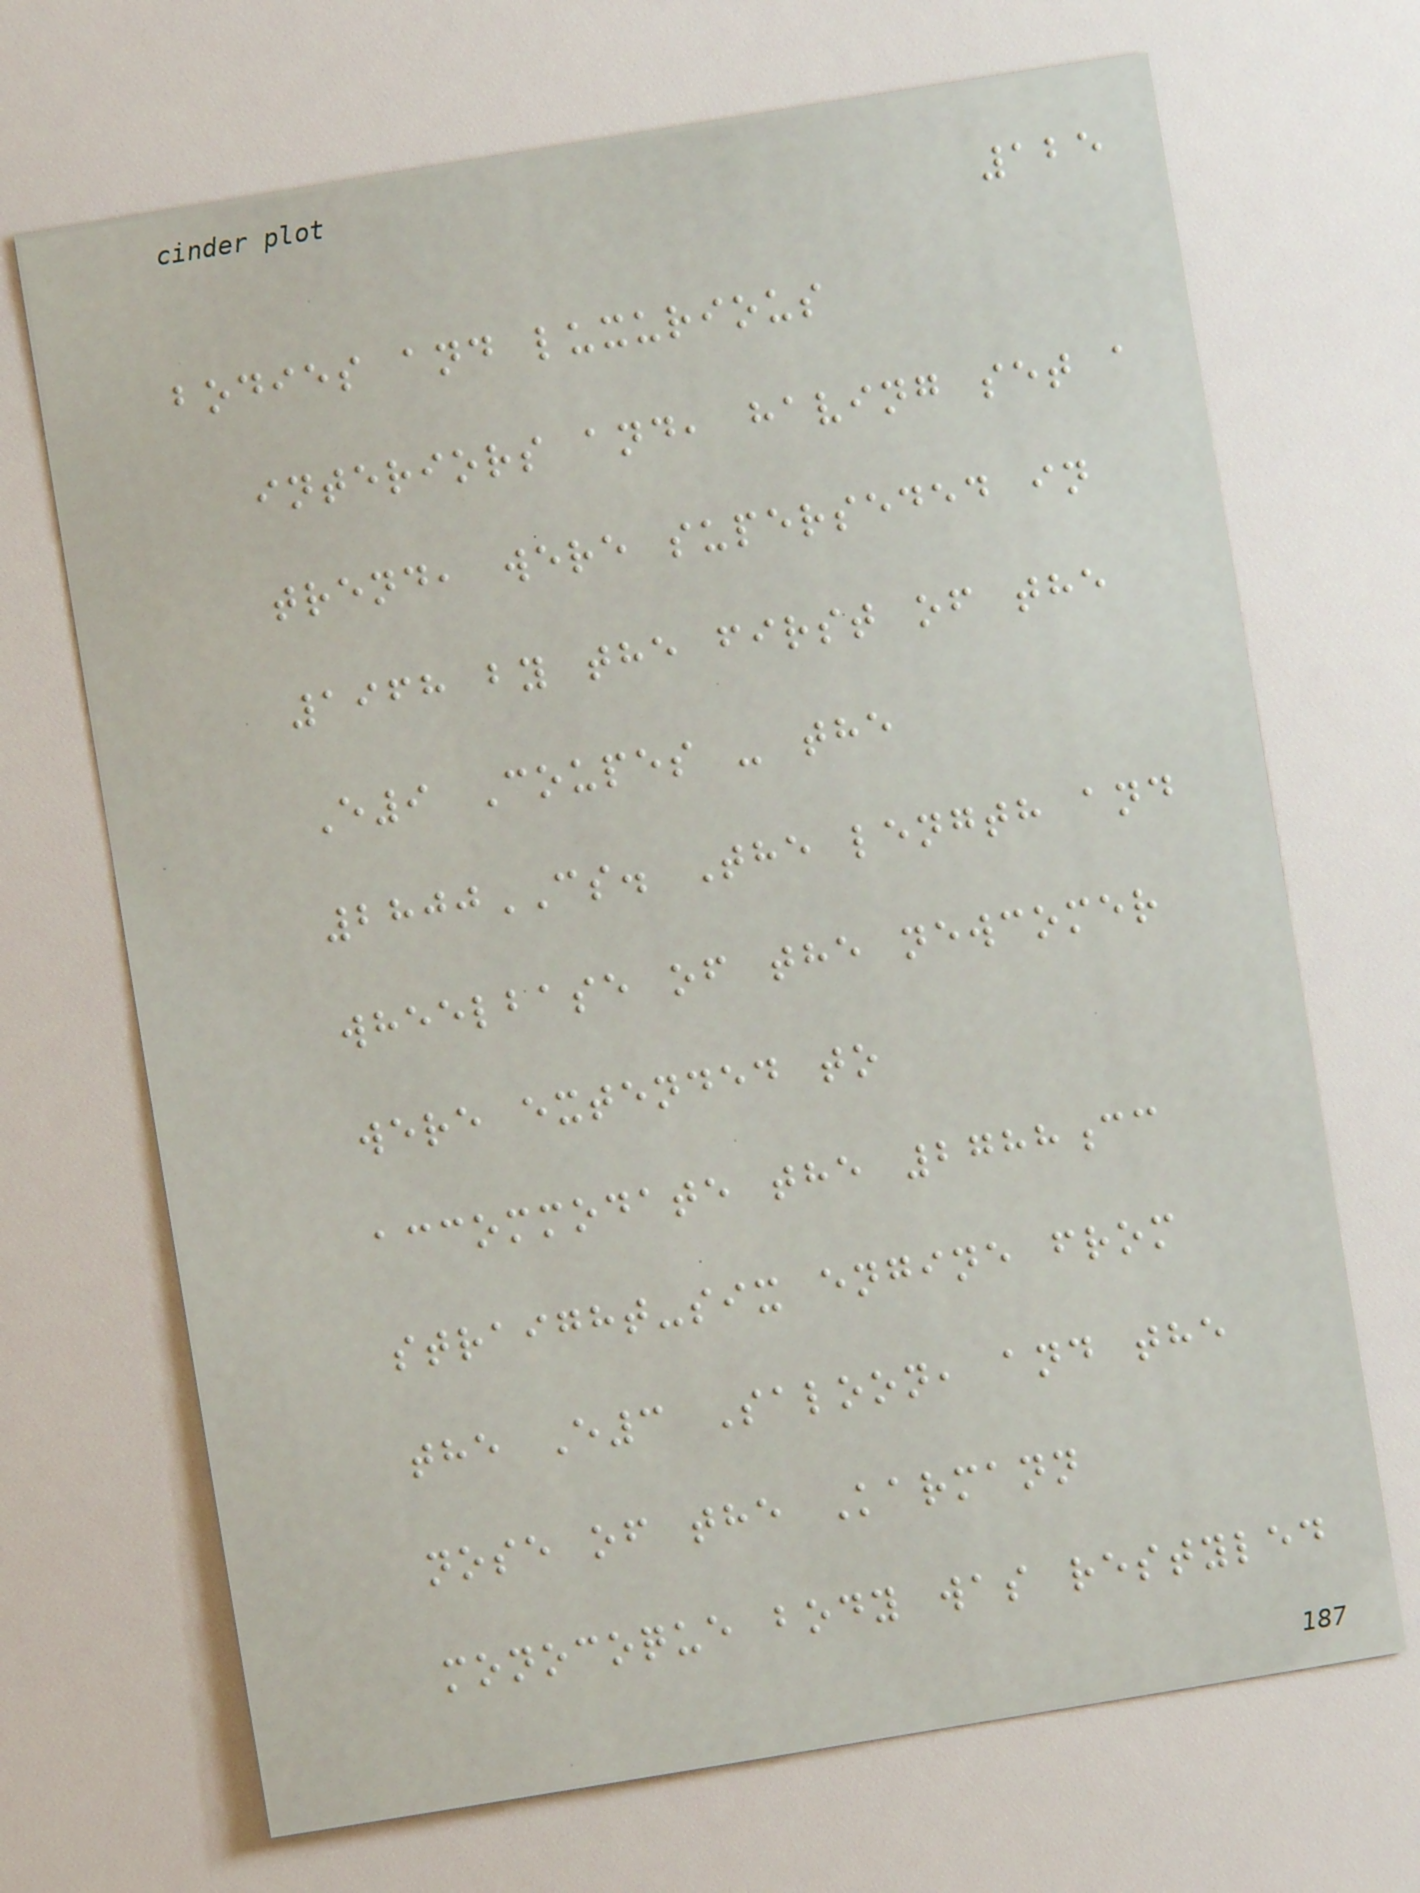125
bodies and luxurious
interiors and, having set a
trend, were superseded in
1968 by the first of the
E9 Coupes - the
2800CS. The length and
wheelbase of the newcomer
were extended to
accommodate the 2788cc
straight-six engine from
the E3 Saloon, and the
nose of the Karmann
monocoque body was restyled
